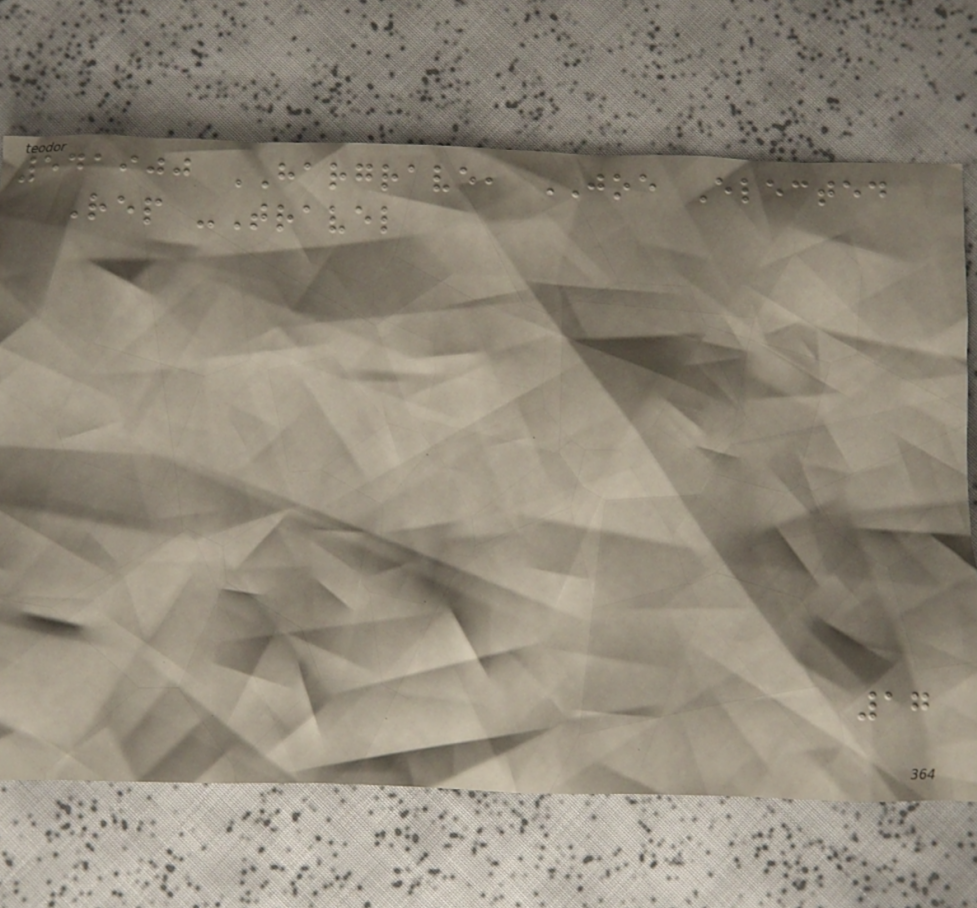541900 HARGRAVE, JOE Elected
Rep -Travel
17
